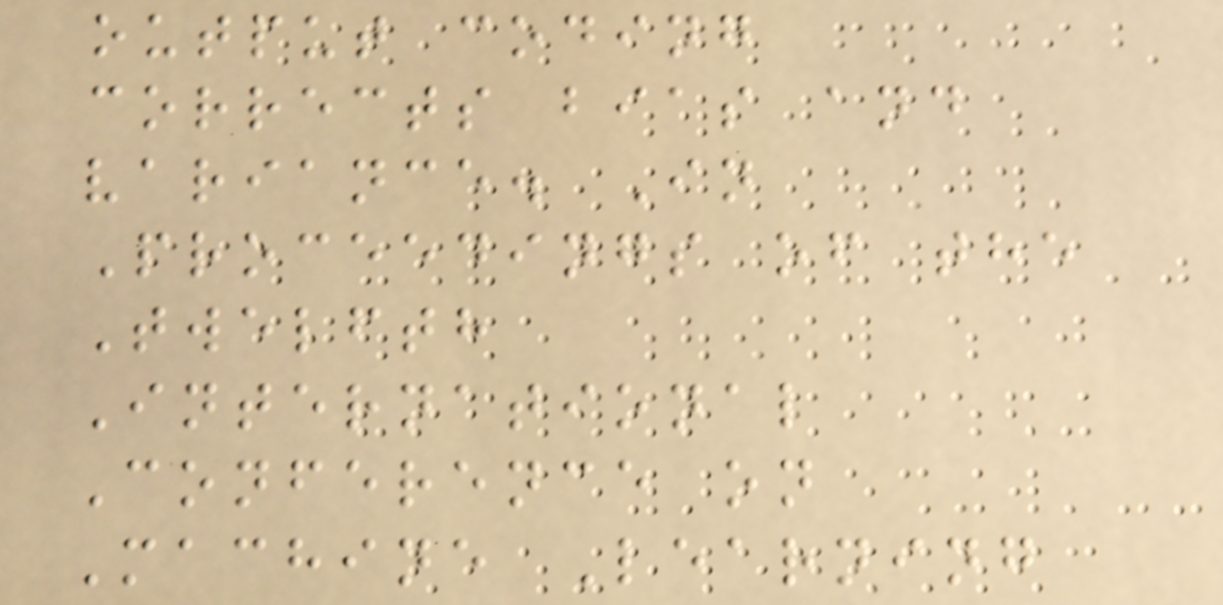output coding
corrects bias and
variance. In
Proceedings of the
Twelfth
International
Conference on
Machine Learning
